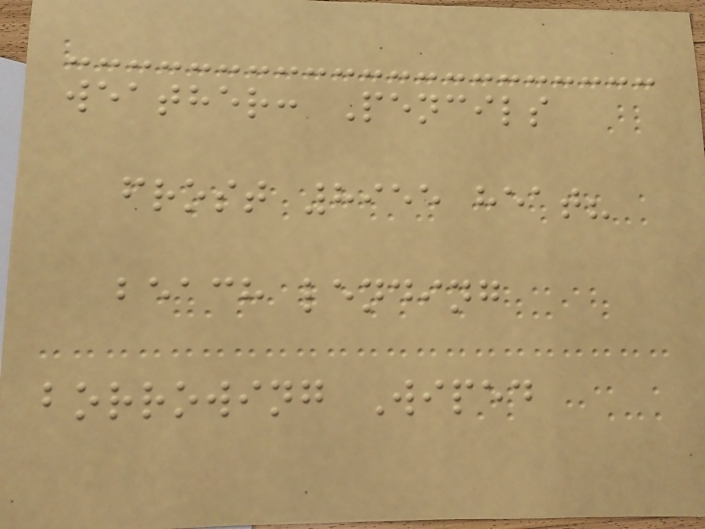weather: Pencils
frost 8955 heat?
beach lending
borrowing Wiped
